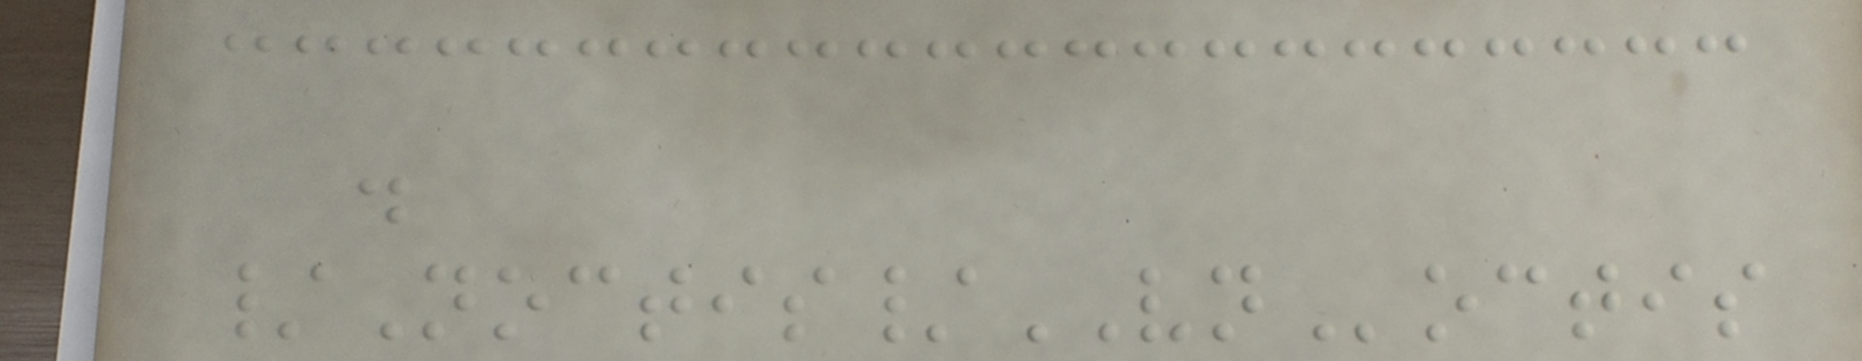.
/Noctis/VNoctis
